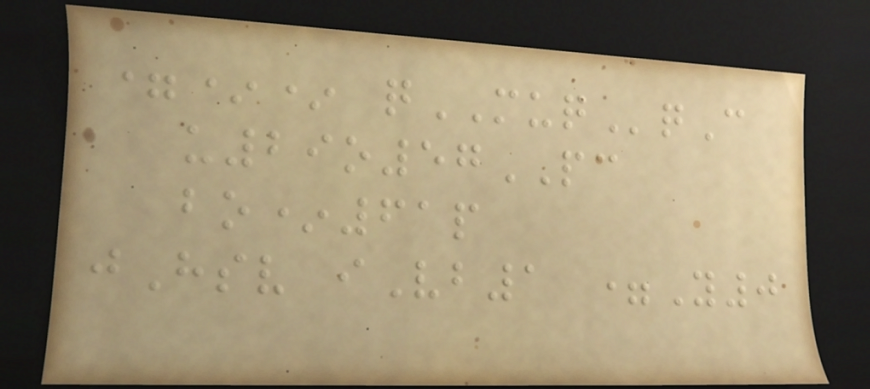=** qMUQqC
u29o57PC
bo*61p
jHsv iVb1 =Y0
